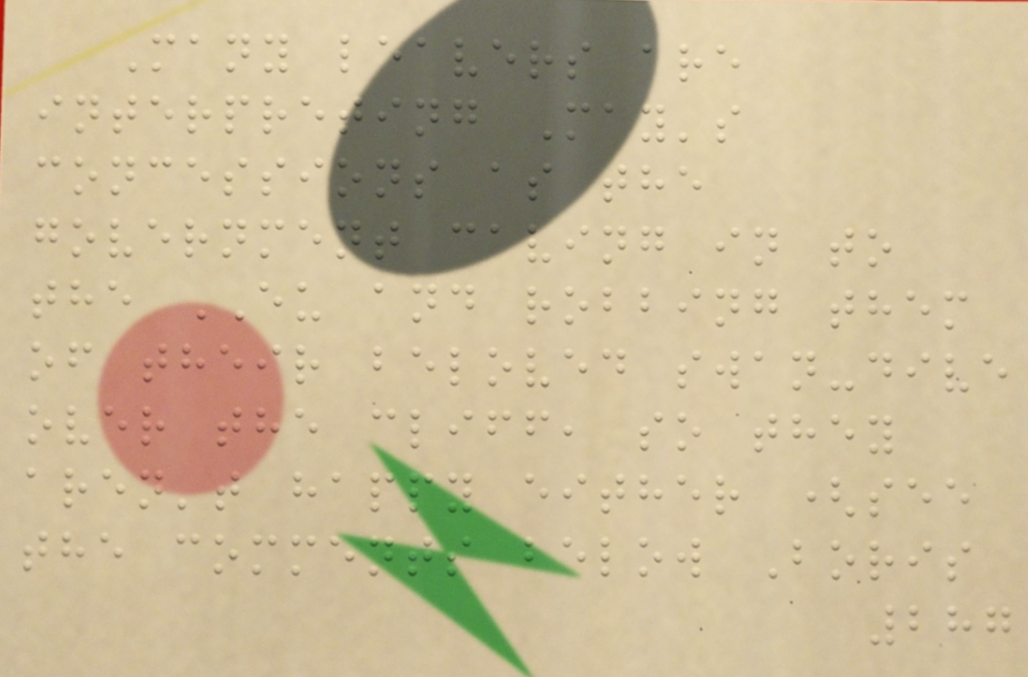Many leavers are
interpreting May's
concessions as the
government caving in to
the EU and robbing them
of their beloved swan-dive
over the cliff, so they
aren't happy either (see
the comments below Boris
287
